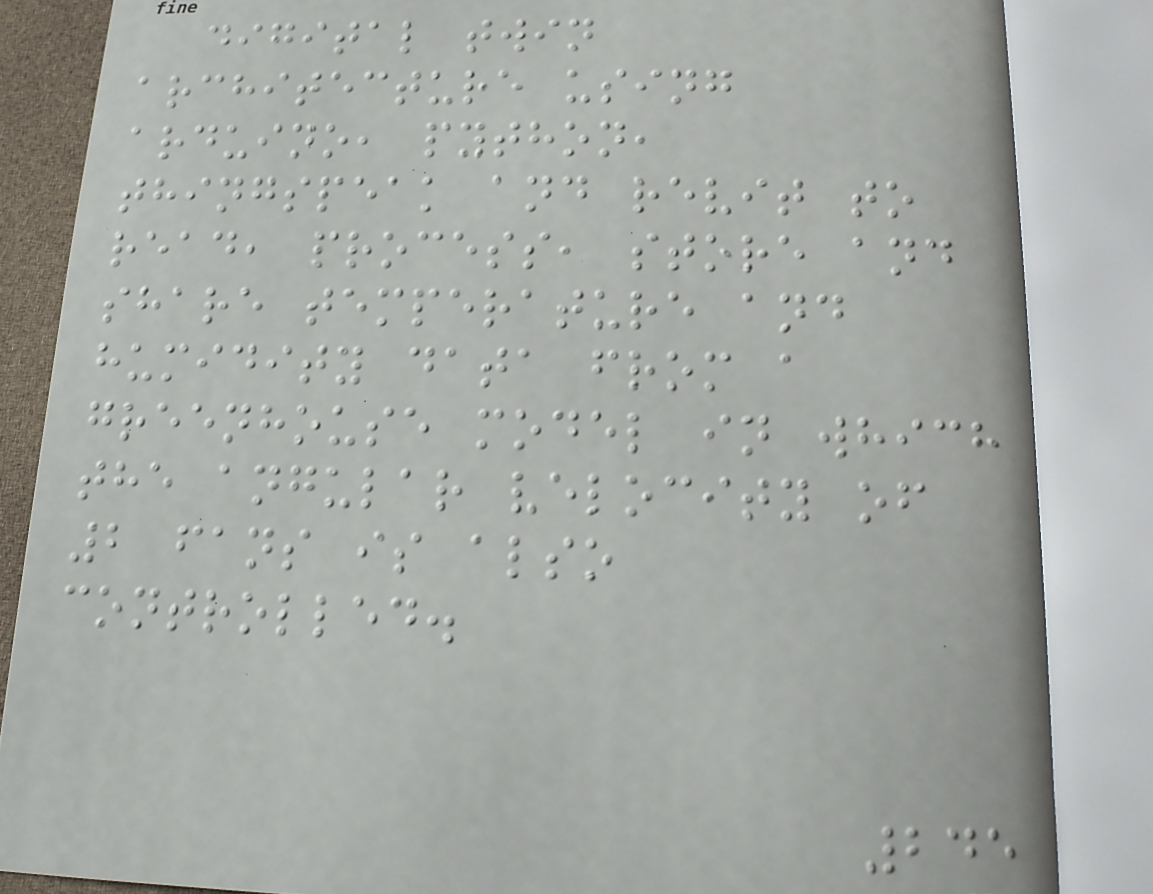digital twin
architecture using
arduino, python,
thingspeak and revit to
read, process, store and
share temperature and
humidity data from a
greenhouse model in which
the angular velocity of
2 fans is also
controlled.
245
